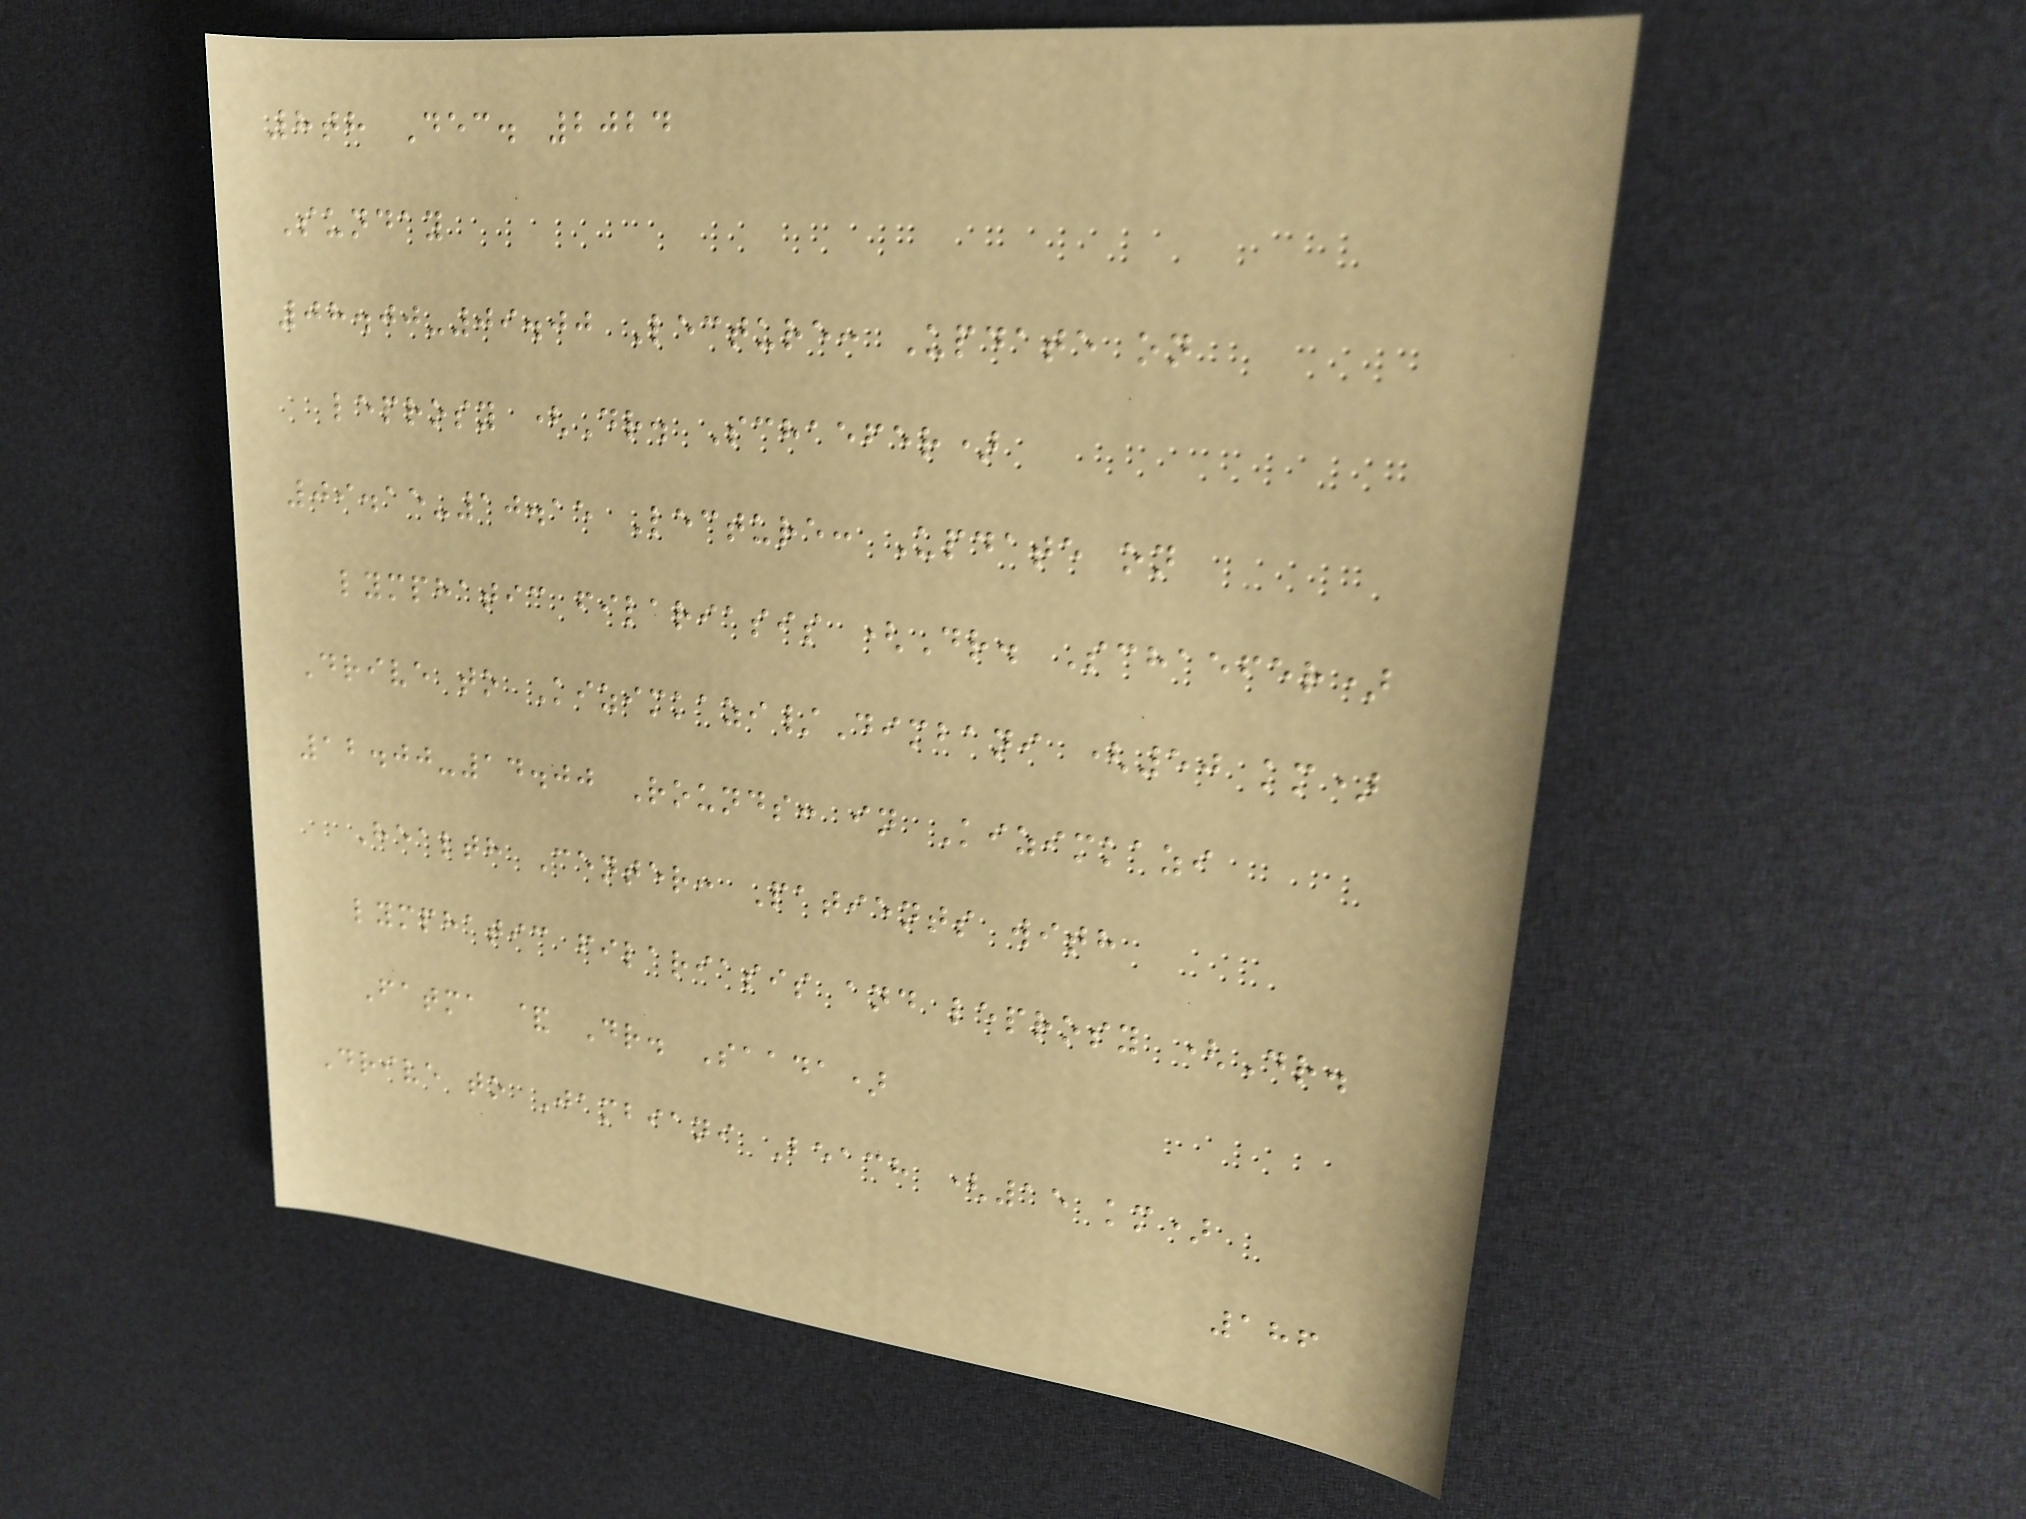8th Dec. 2024
Sunday
08.00-09.00 Lecture: Update on
leprosy (Dr. Schaefer)
09.15-10.15 Lecture: Update on
lymphatic filariasis (Dr. Schaefer)
Drive to Kizimkazi/Dimbani (50 km)
12.00-14.00 Rounds: in Kizimkazi
Health Center: Patients with
lymphatic filariasis and leprosy (Dr.
Fatma & Dr. Saada)
Drive to Jambiani Beach (15 km)
186
